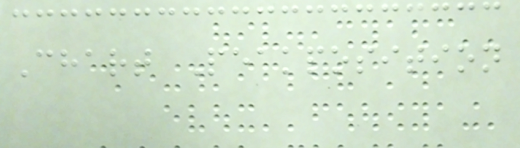Chart Peakposition
